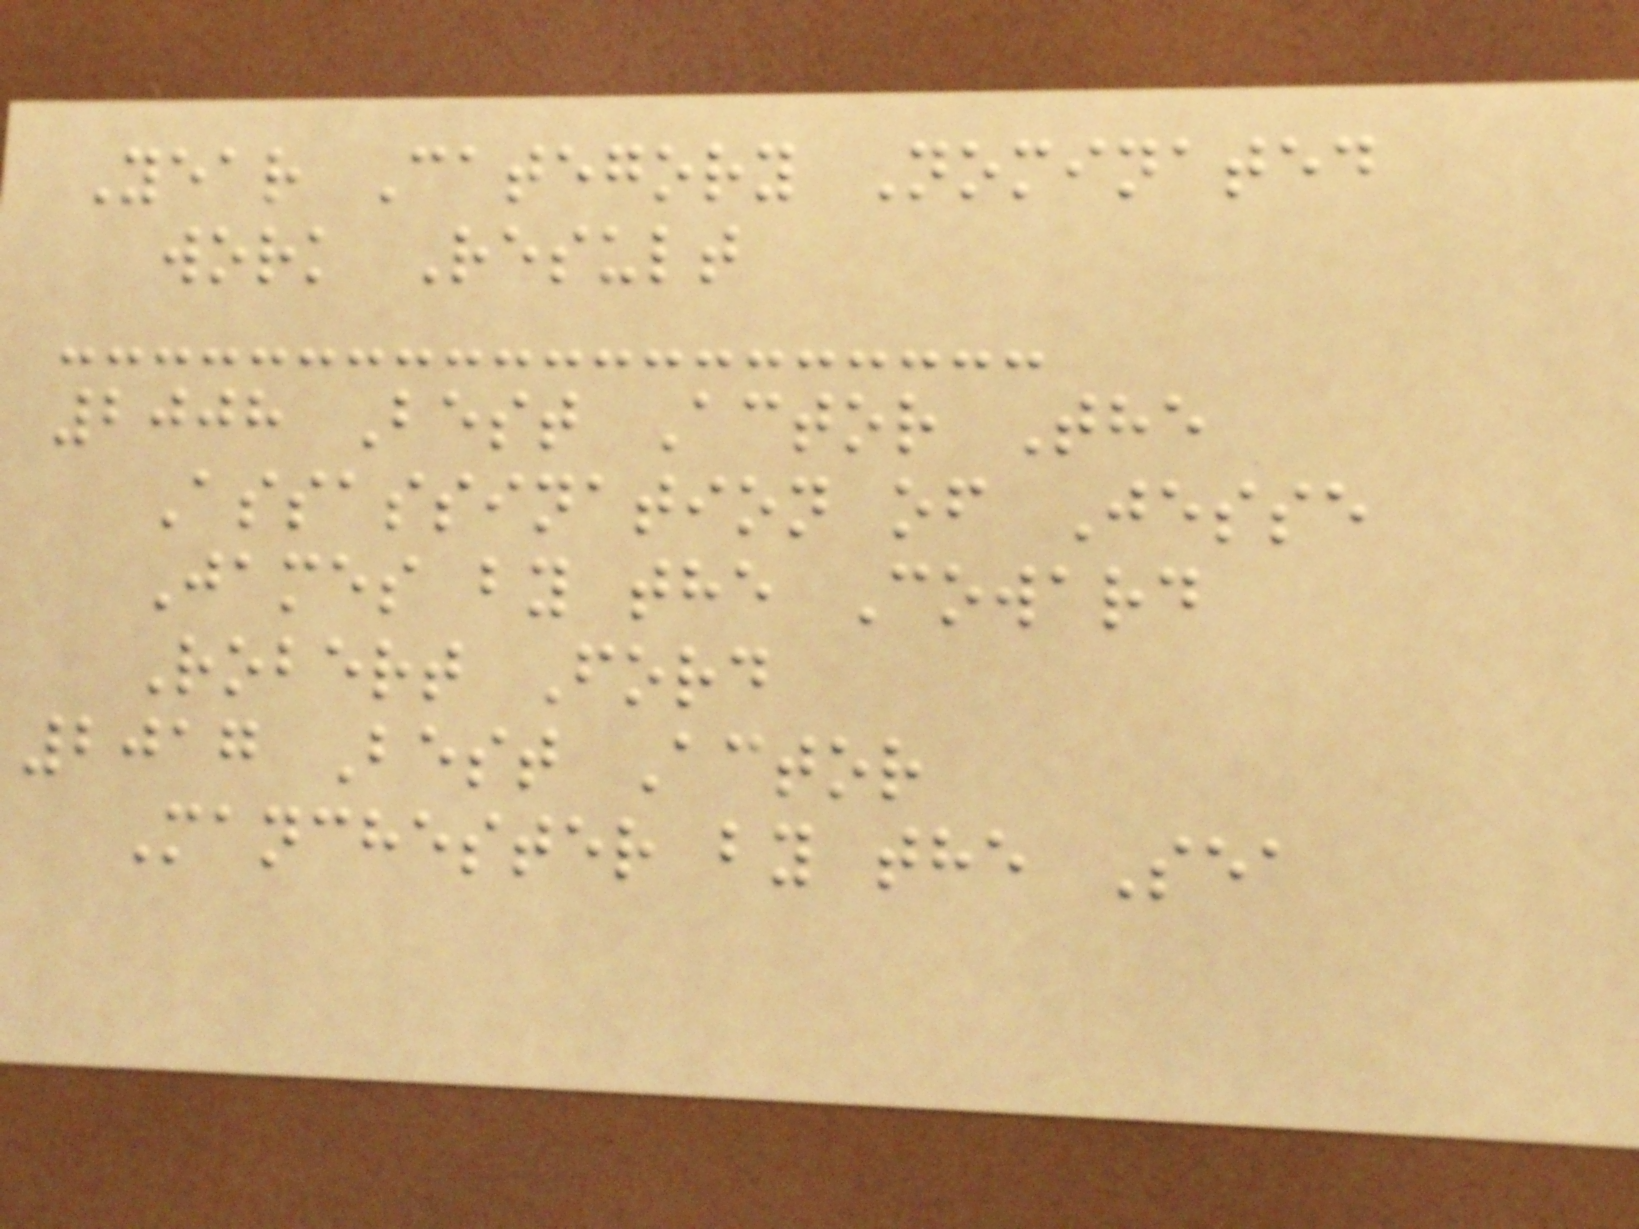Year Category Nominated
work Result
2008 Best Actor The
Assassination of Jesse
James by the Coward
Robert Ford
2017 Best Actor
Manchester by the Sea
